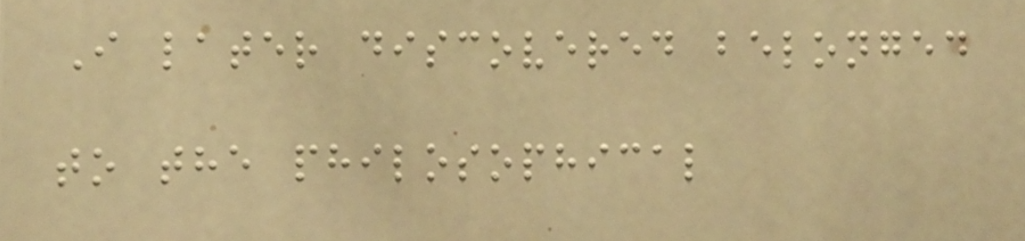I later discovered belonged
to the philosophical
